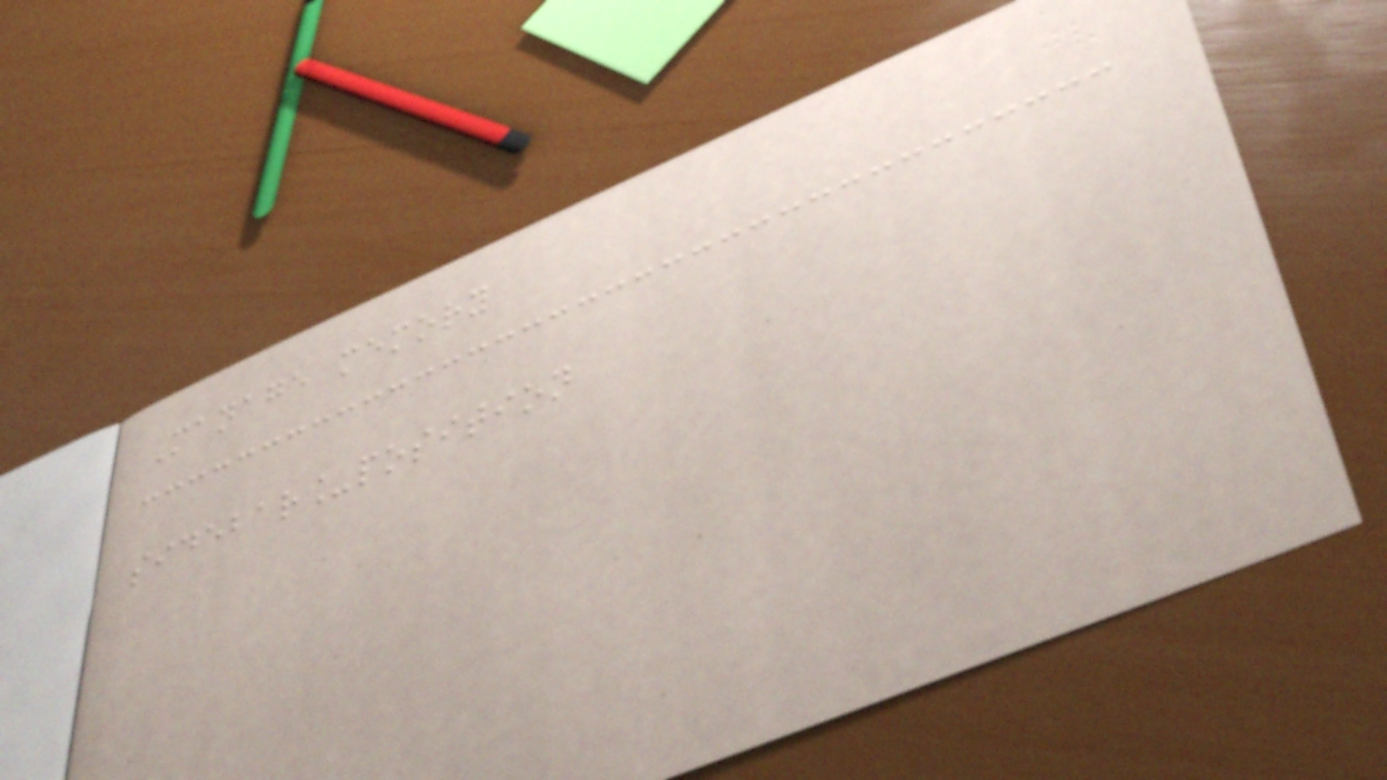Manage memory
sidebar_position
